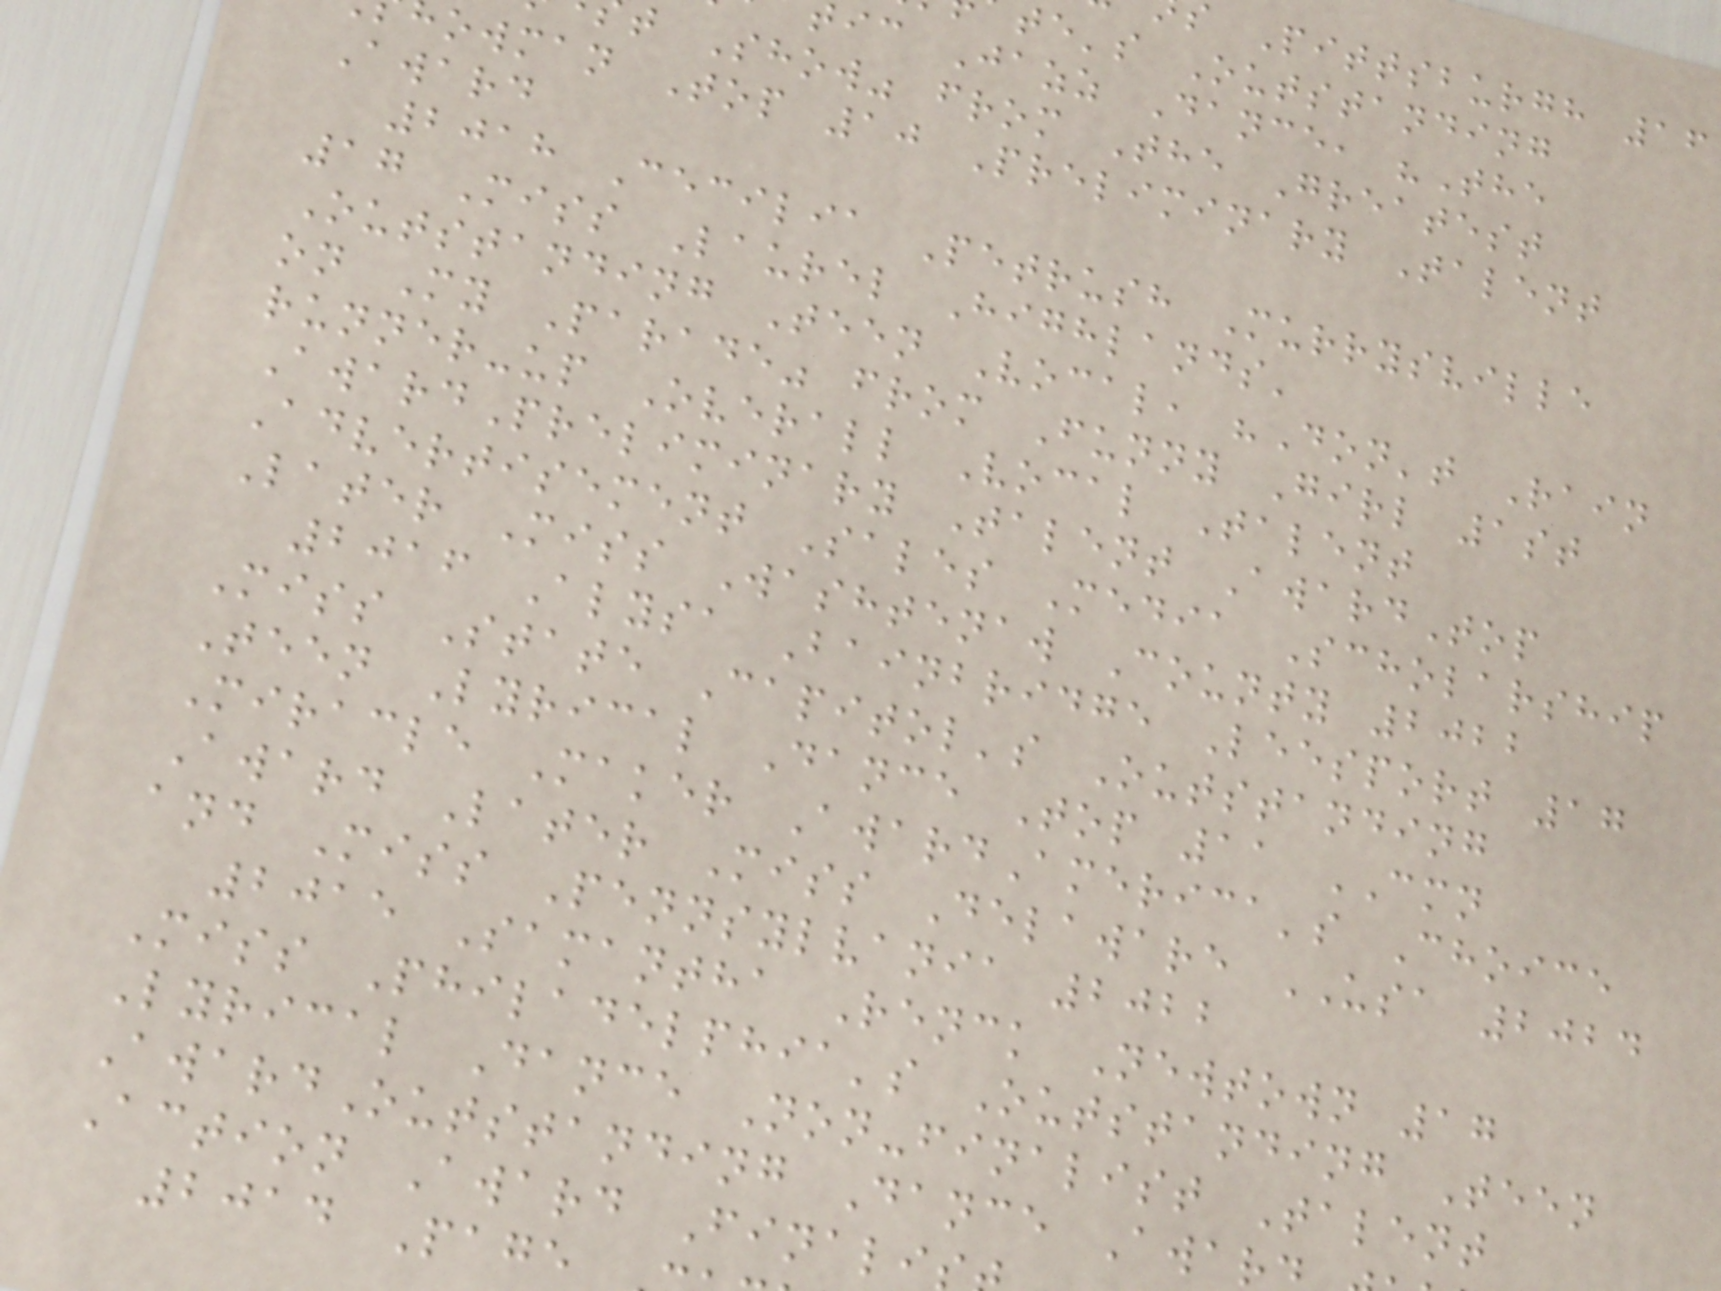Pittsburgh 16
te's Outstanding
ic Jazz Dance, "The
t Show" from The Greatest
owman Top 10 Preliminary Talent
Award
2018 Cecilia Petrush Murrysville
17 Miss Laurel Highlands'
Outstanding Teen Vocal, "Don't Rain
on My Parade" from Funny Girl 1st
runner-up Overall Vocal Talent
AwardPreliminary Talent AwardTop
Advertisement Sales Media Scholarship
Later Miss Washtenaw County 2022
2016 Alysa Bainbridge Leesport 17
Miss State Capitol's Outstanding
Teen Lyrical Dance Top 11 CMN
Miracle Maker AwardAmerica's Choice
Award Later Miss Delaware USA 2024
and Miss Pennsylvania 2022
2015 Samantha Renck Newtown 17
Miss Philadelphia's Outstanding Teen
Lyrical Dance Non-finalist Talent
AwardOutstanding Dance Awar
Action Award Finali
2014 Page
